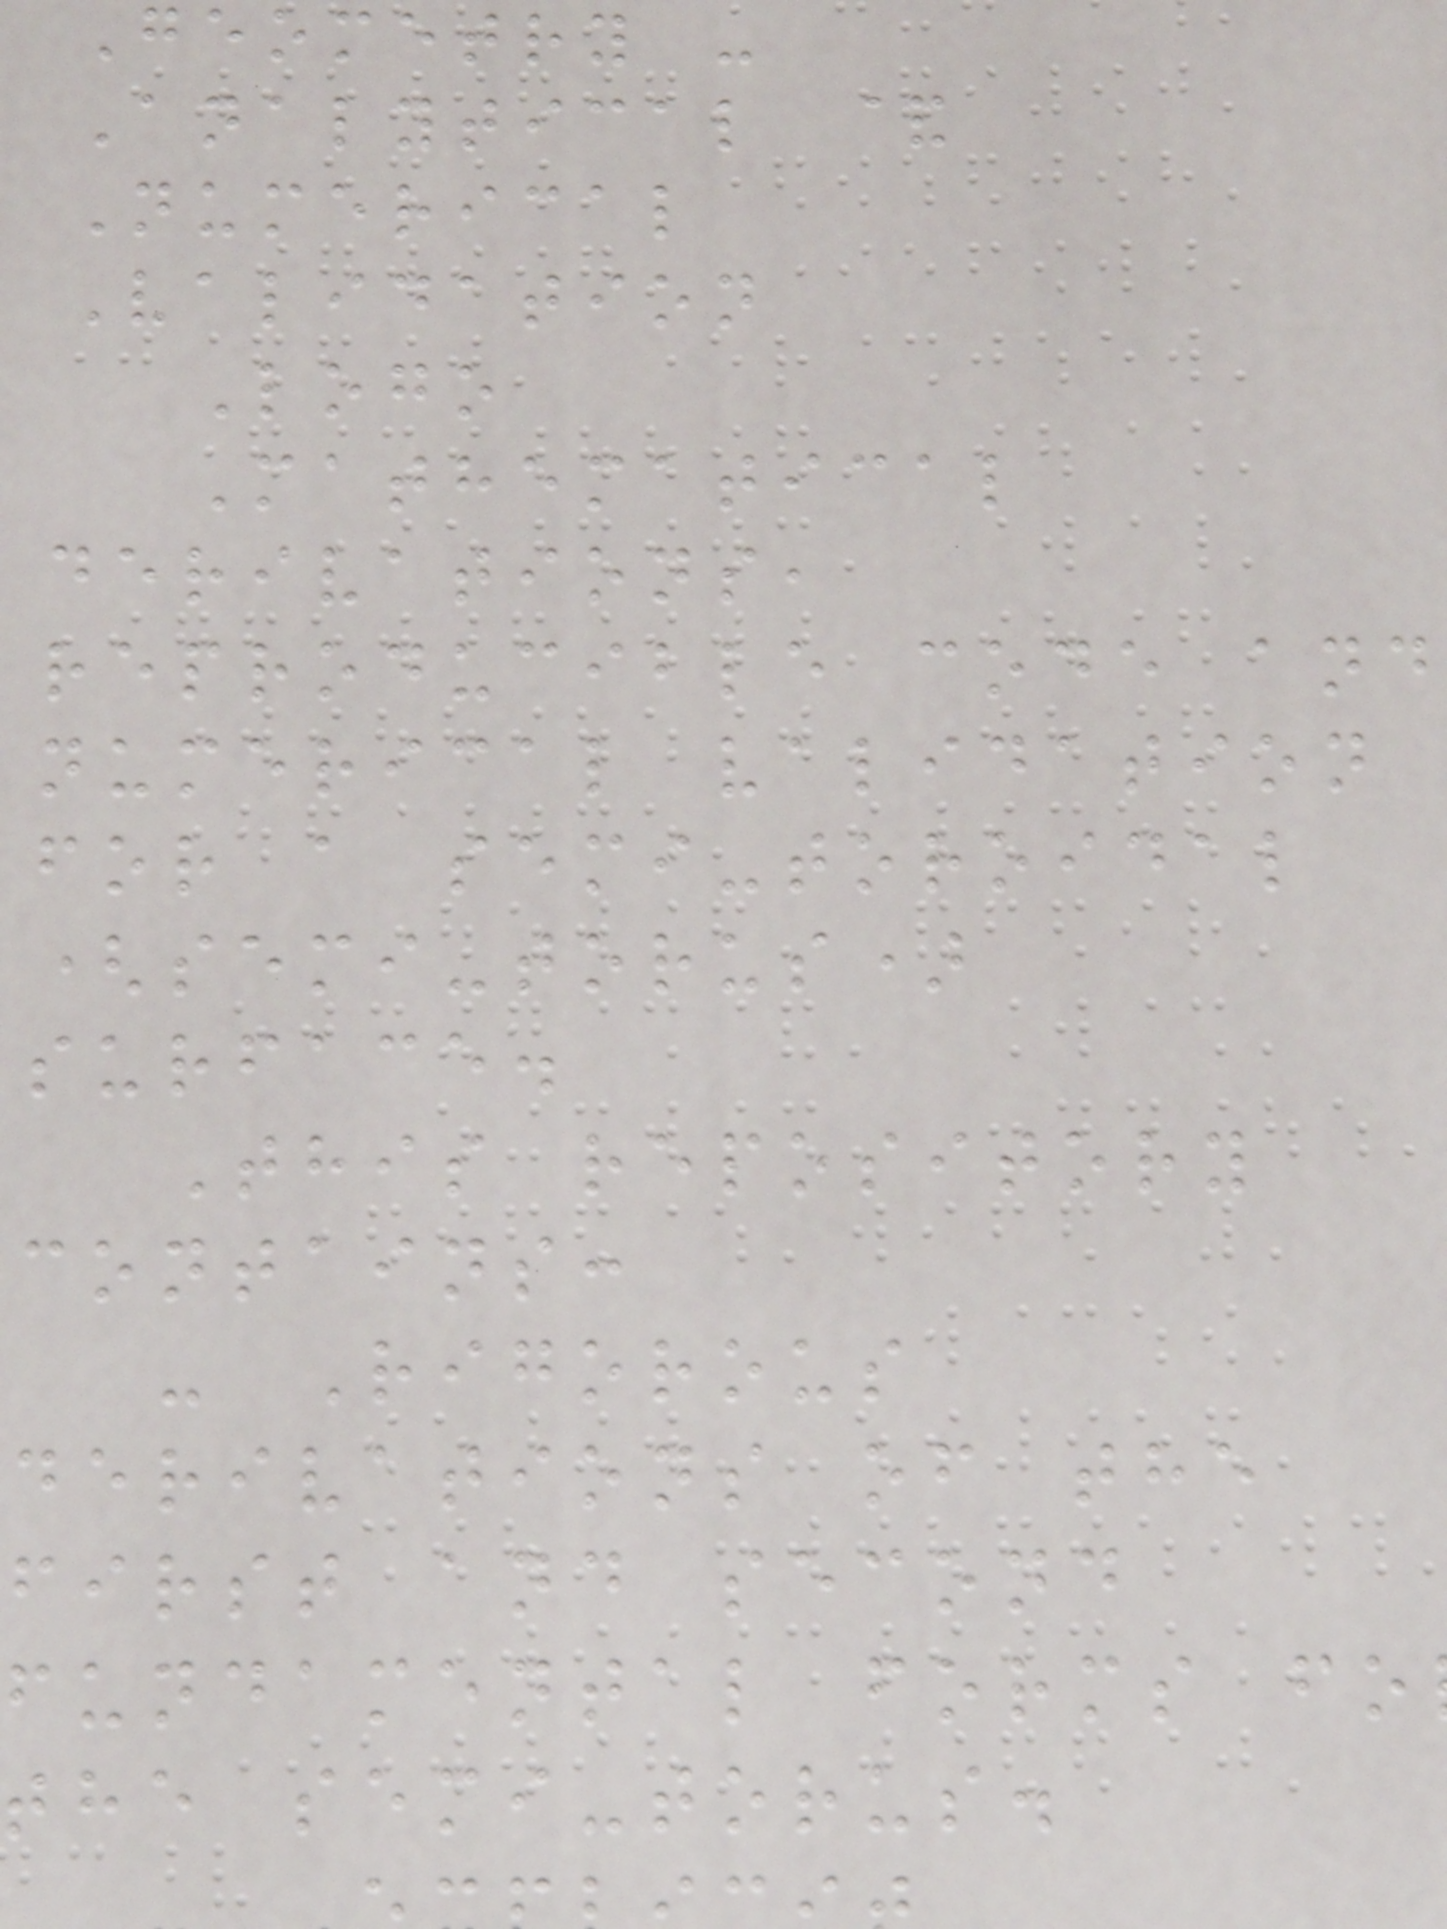Geometry -
Analytical &
Numerical
Validation
Logo
Mathematical
derivations,
reproducible code and
numerical validation
for a semi-toroidal
(semi-torus)
surface.
This repository
contains:
- Rigorous
derivations of the
first and second
fundamental forms fo
the semi-torus.
